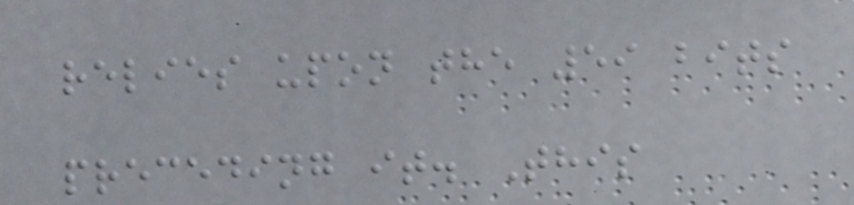relies upon the 59 bits
preceding it. This
